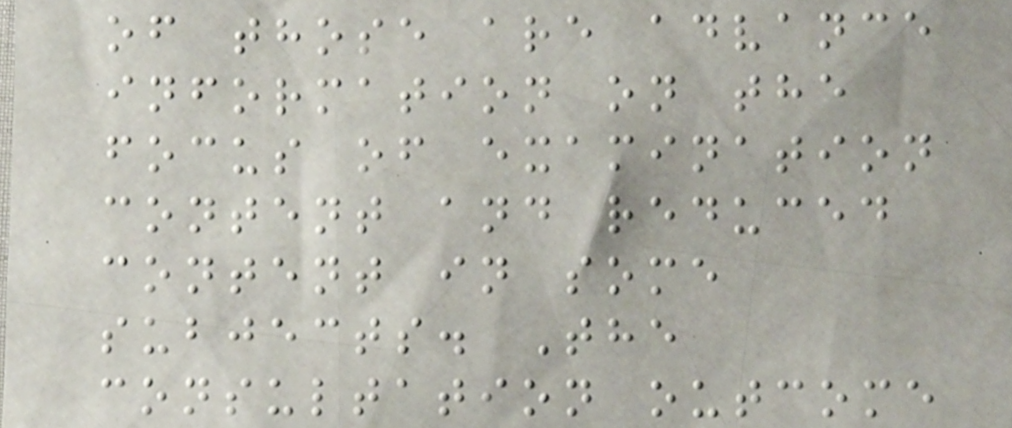of those are advance
information on the
focus of examination
content and reduced
content in some
subjects. The
consultation outcome
